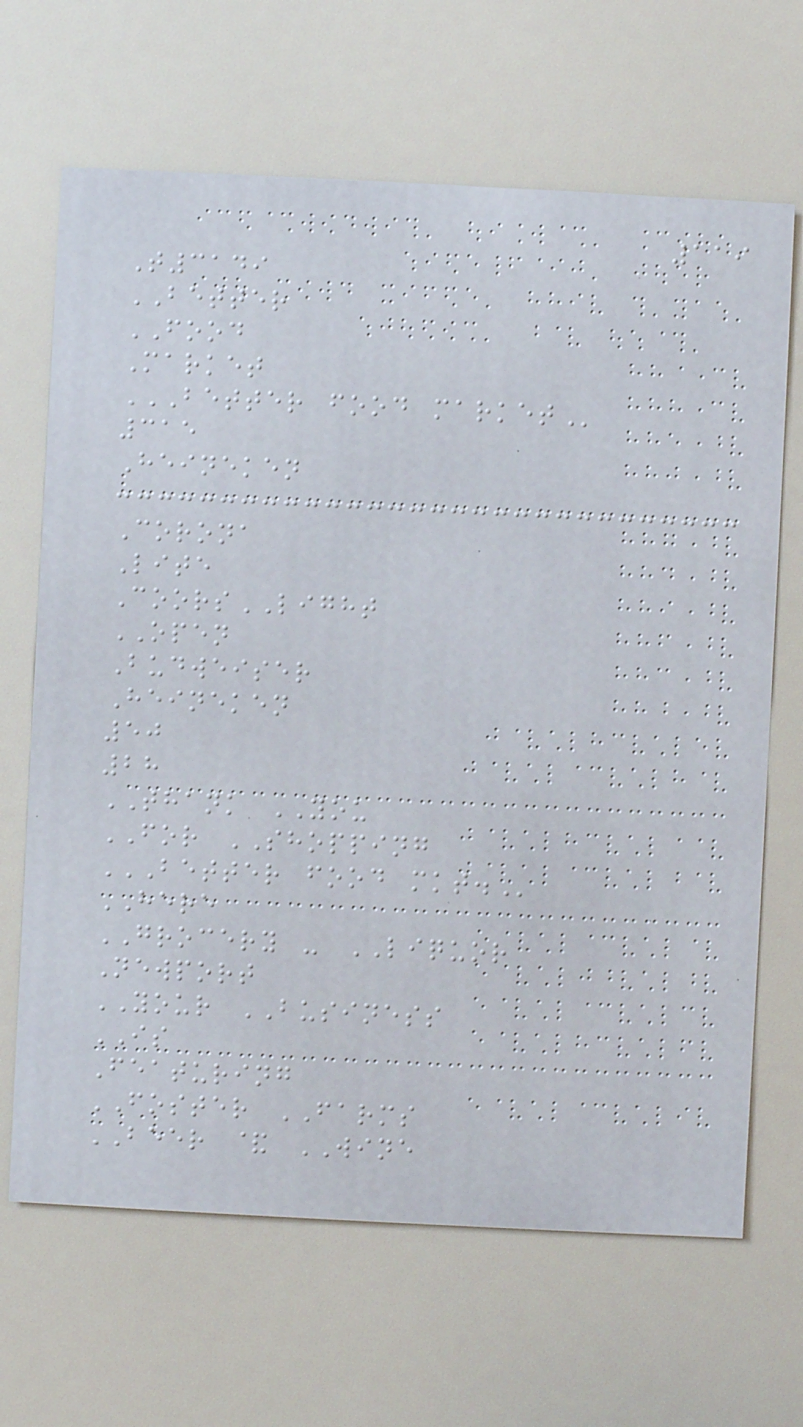119
T3149
BETTER
FOOD
Market
BETTER FOOD MARKET
315
Heineken
Corona
Lite
CoorsLIGHT
OPEN
Budweiser
Heineken
50
28
THANK YOU
FOR SHOPPING
BETTER FOOD MKT.
HERE
GROCERY - LIQUOR
Newport
YOUR BUSINESS
IS
Featuring
FOSTER FARMS
BEER & WINE
